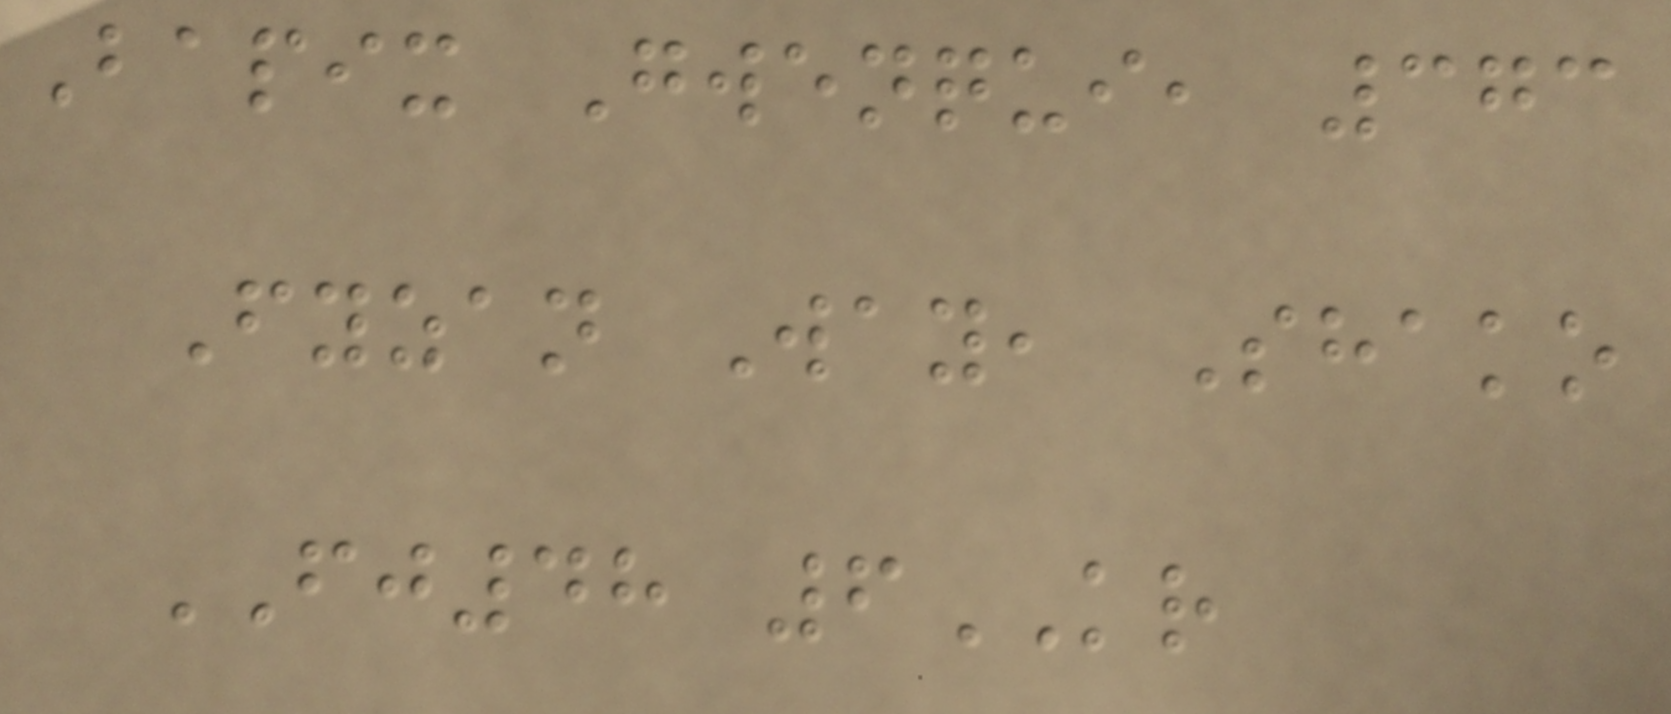Bapix Gwenqui, 373
Fyzan Way, Shako
FJ48 6KR
